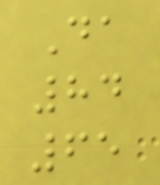Da
84
65
